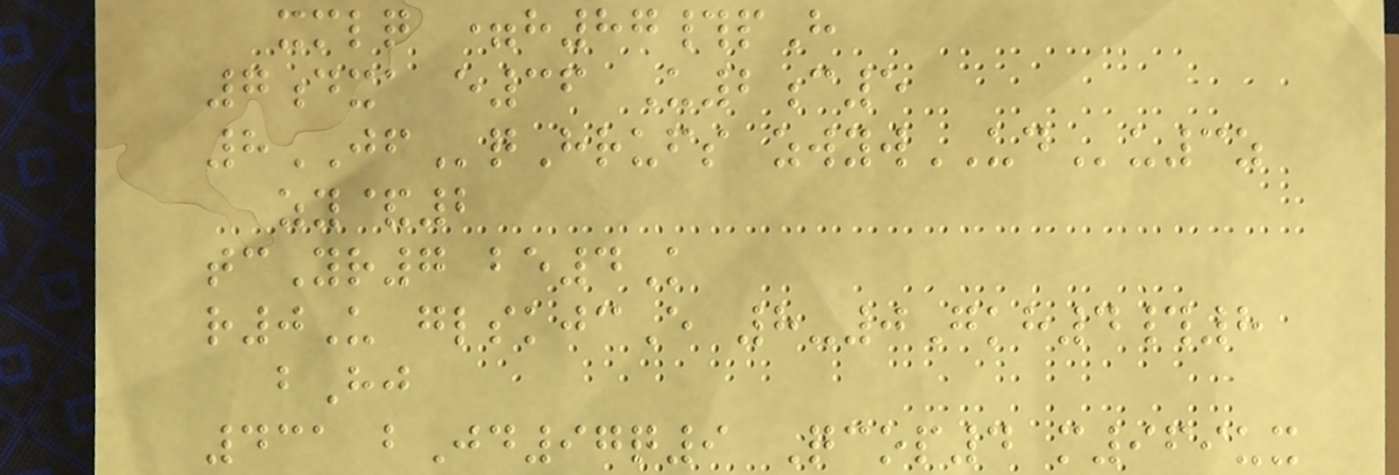xmlq =h87#pH
7dxa e36 U2c5
8JFqHrufs zwywUDu3z
zy&2
tcYr7 be4K
r0U glskjcE 8-0Gkh4#8
bHj
431 bJd97q9 Qcop4 m969ux
